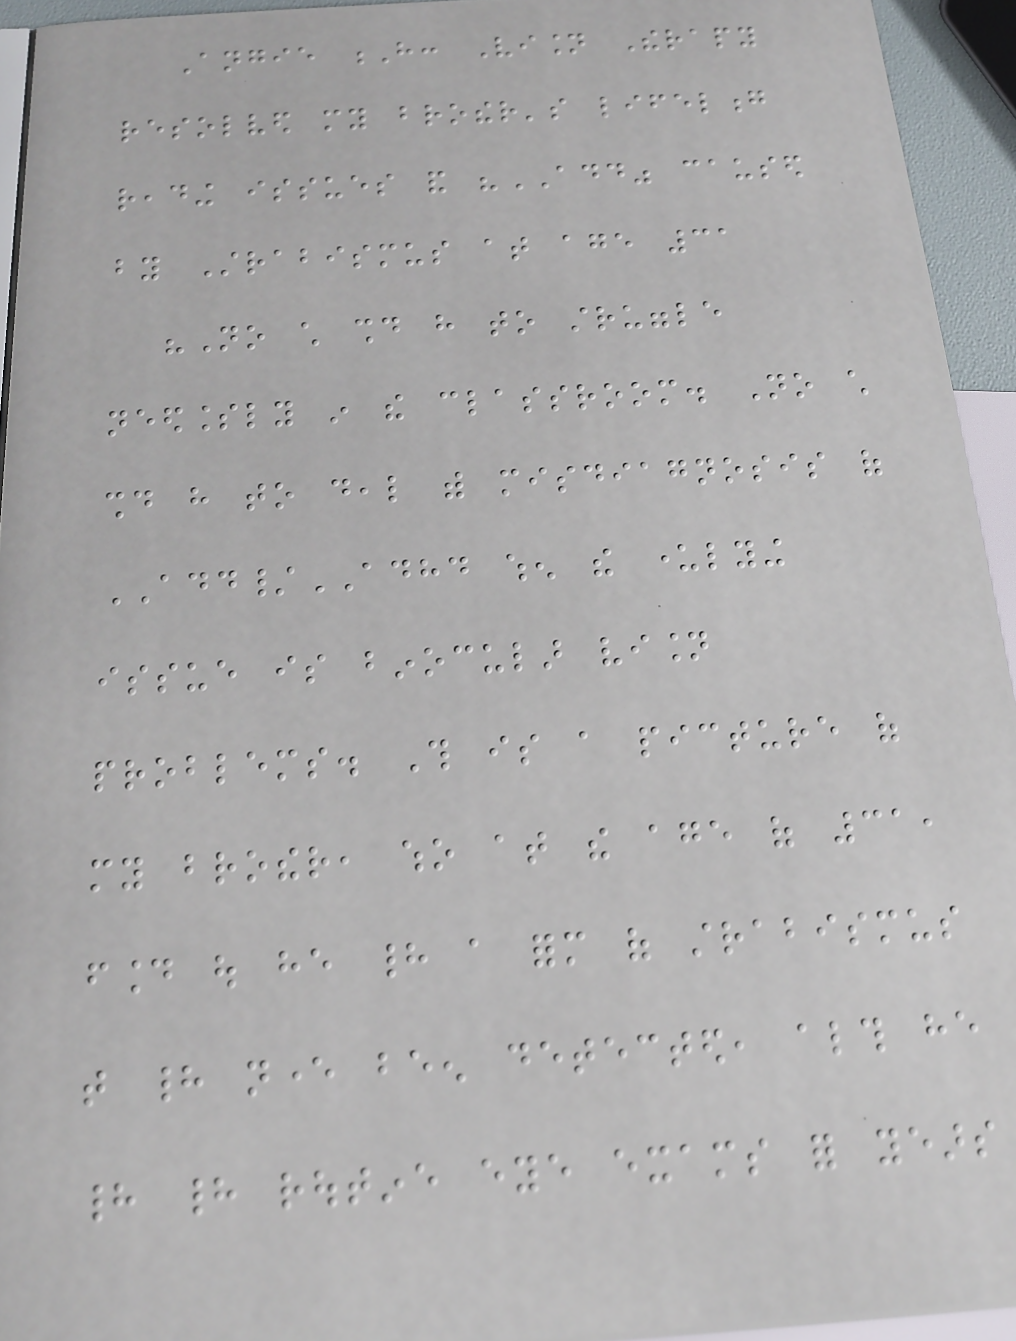Angie H: Vision Therapy
resolved my brother's lifelong
reading issues and "ADD" caused
by Strabismus at age 31
"No child should have to struggle
needlessly in the classroom. No child
should have to deal with misdiagnosis of
ADD/ADHD when the underlying
issue is binocular vision
problems. This is a picture of
my brother, who at the age of 31,
found out he had a form of strabismus
that had never been detected, although he
had had routine eye exams for years
